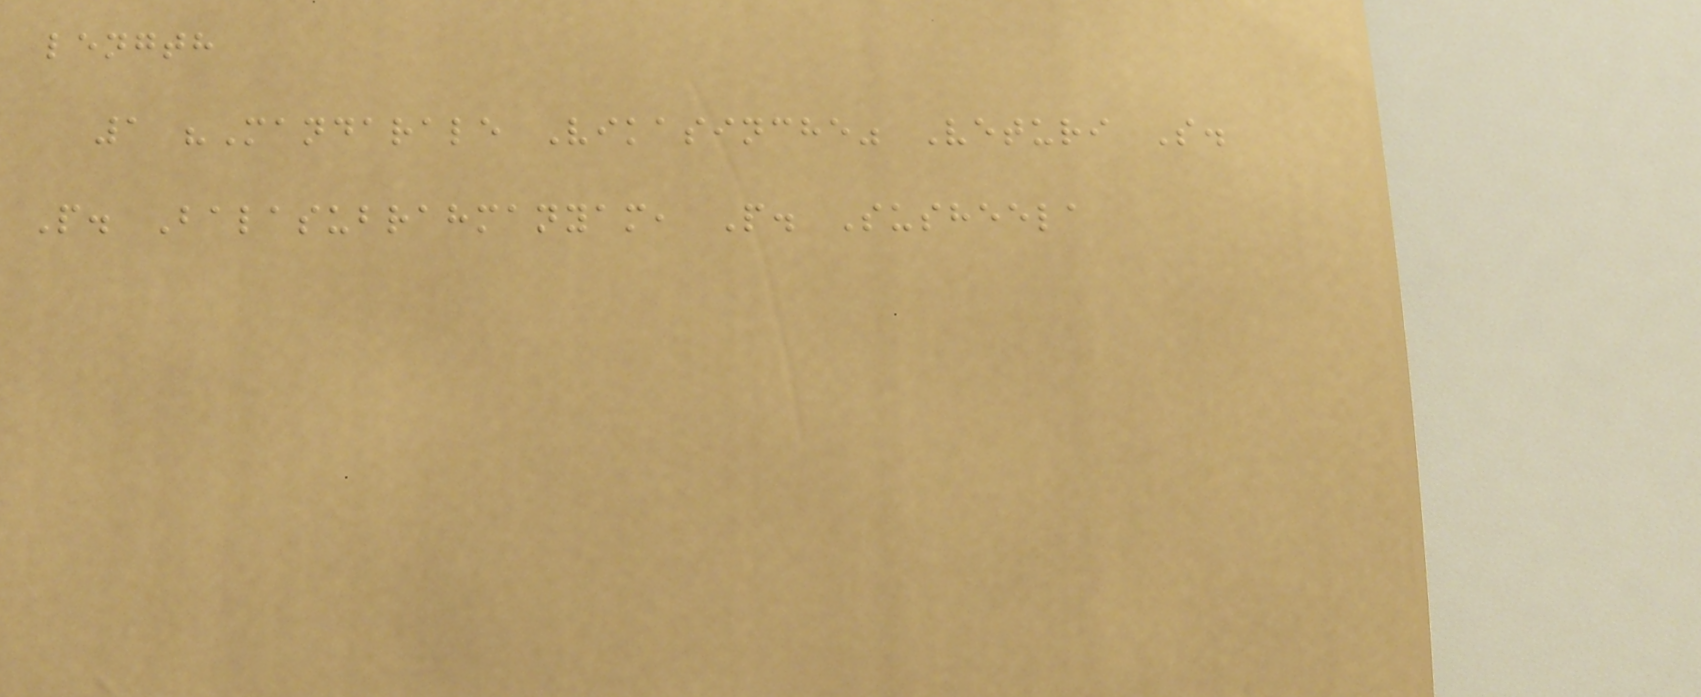length
1 "Mandarale Vikasinche" Veturi S.
P. Balasubrahmanyam, P. Susheela
